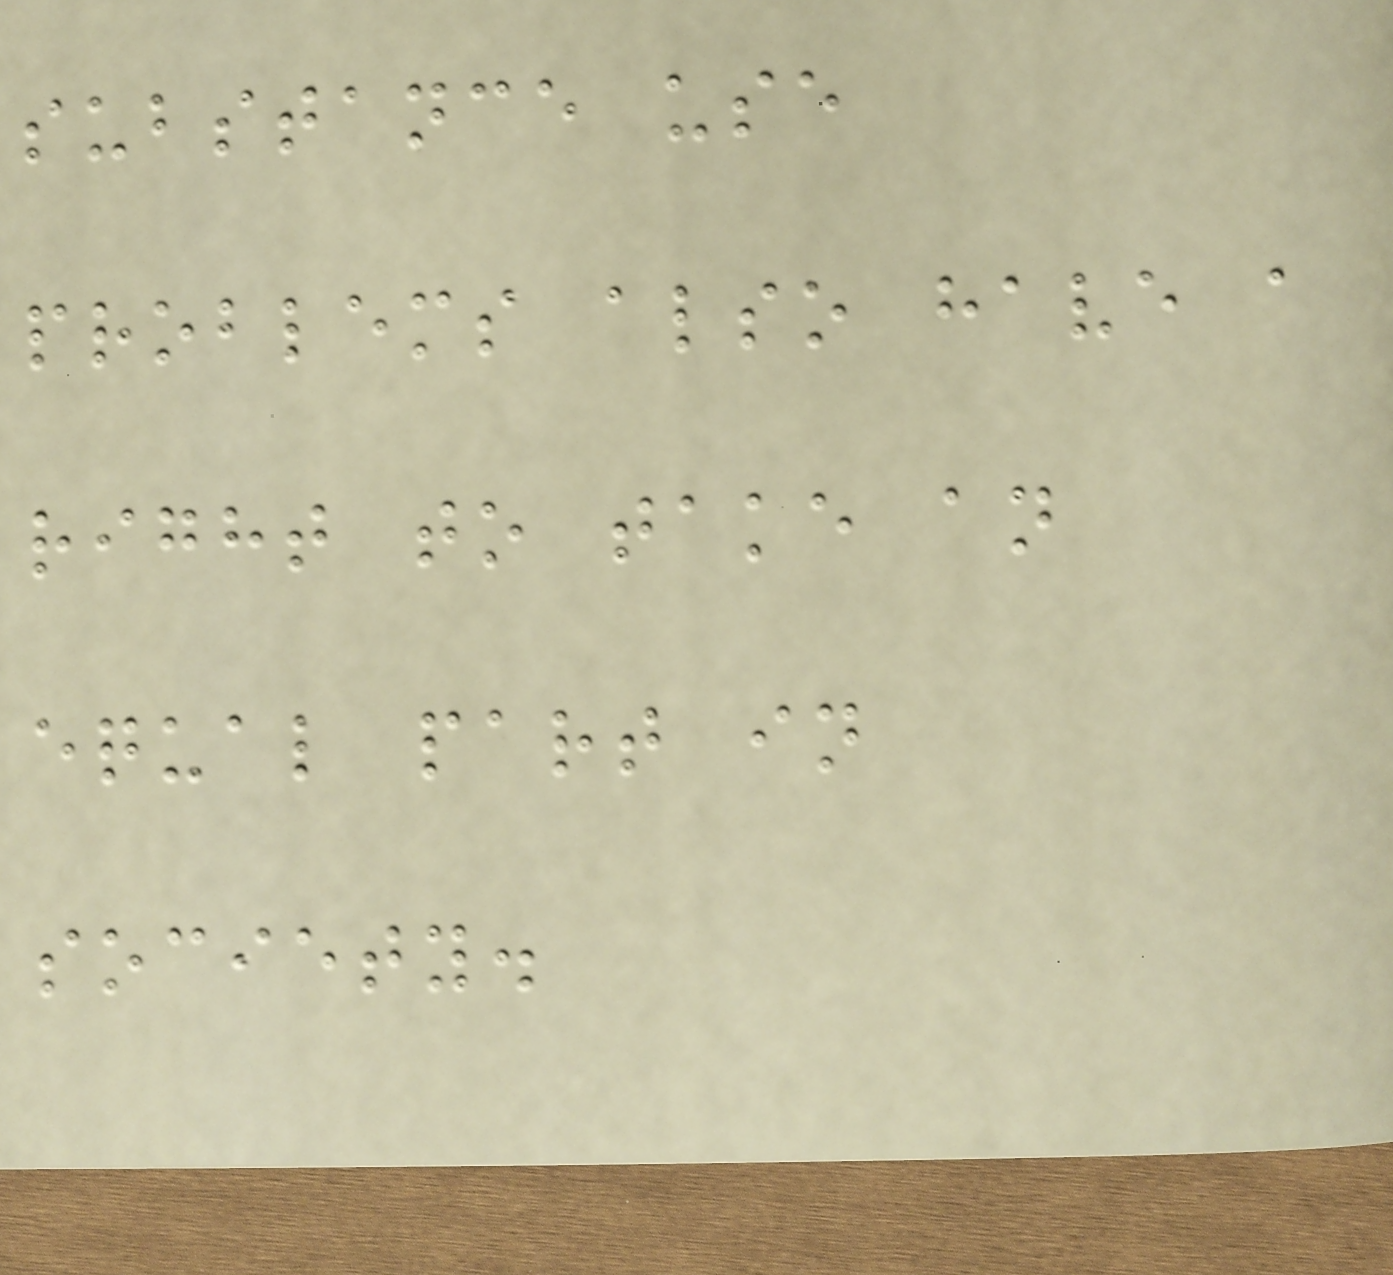substance use
problems also have a
right to take an
equal part in
society.
